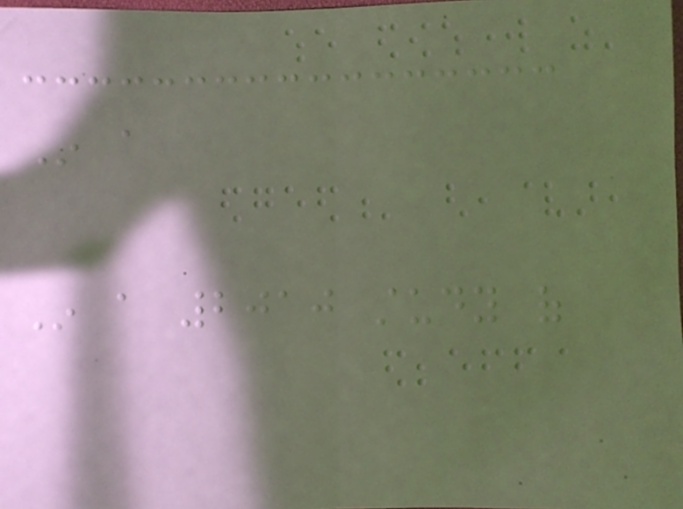In a
In a 2010 study of
